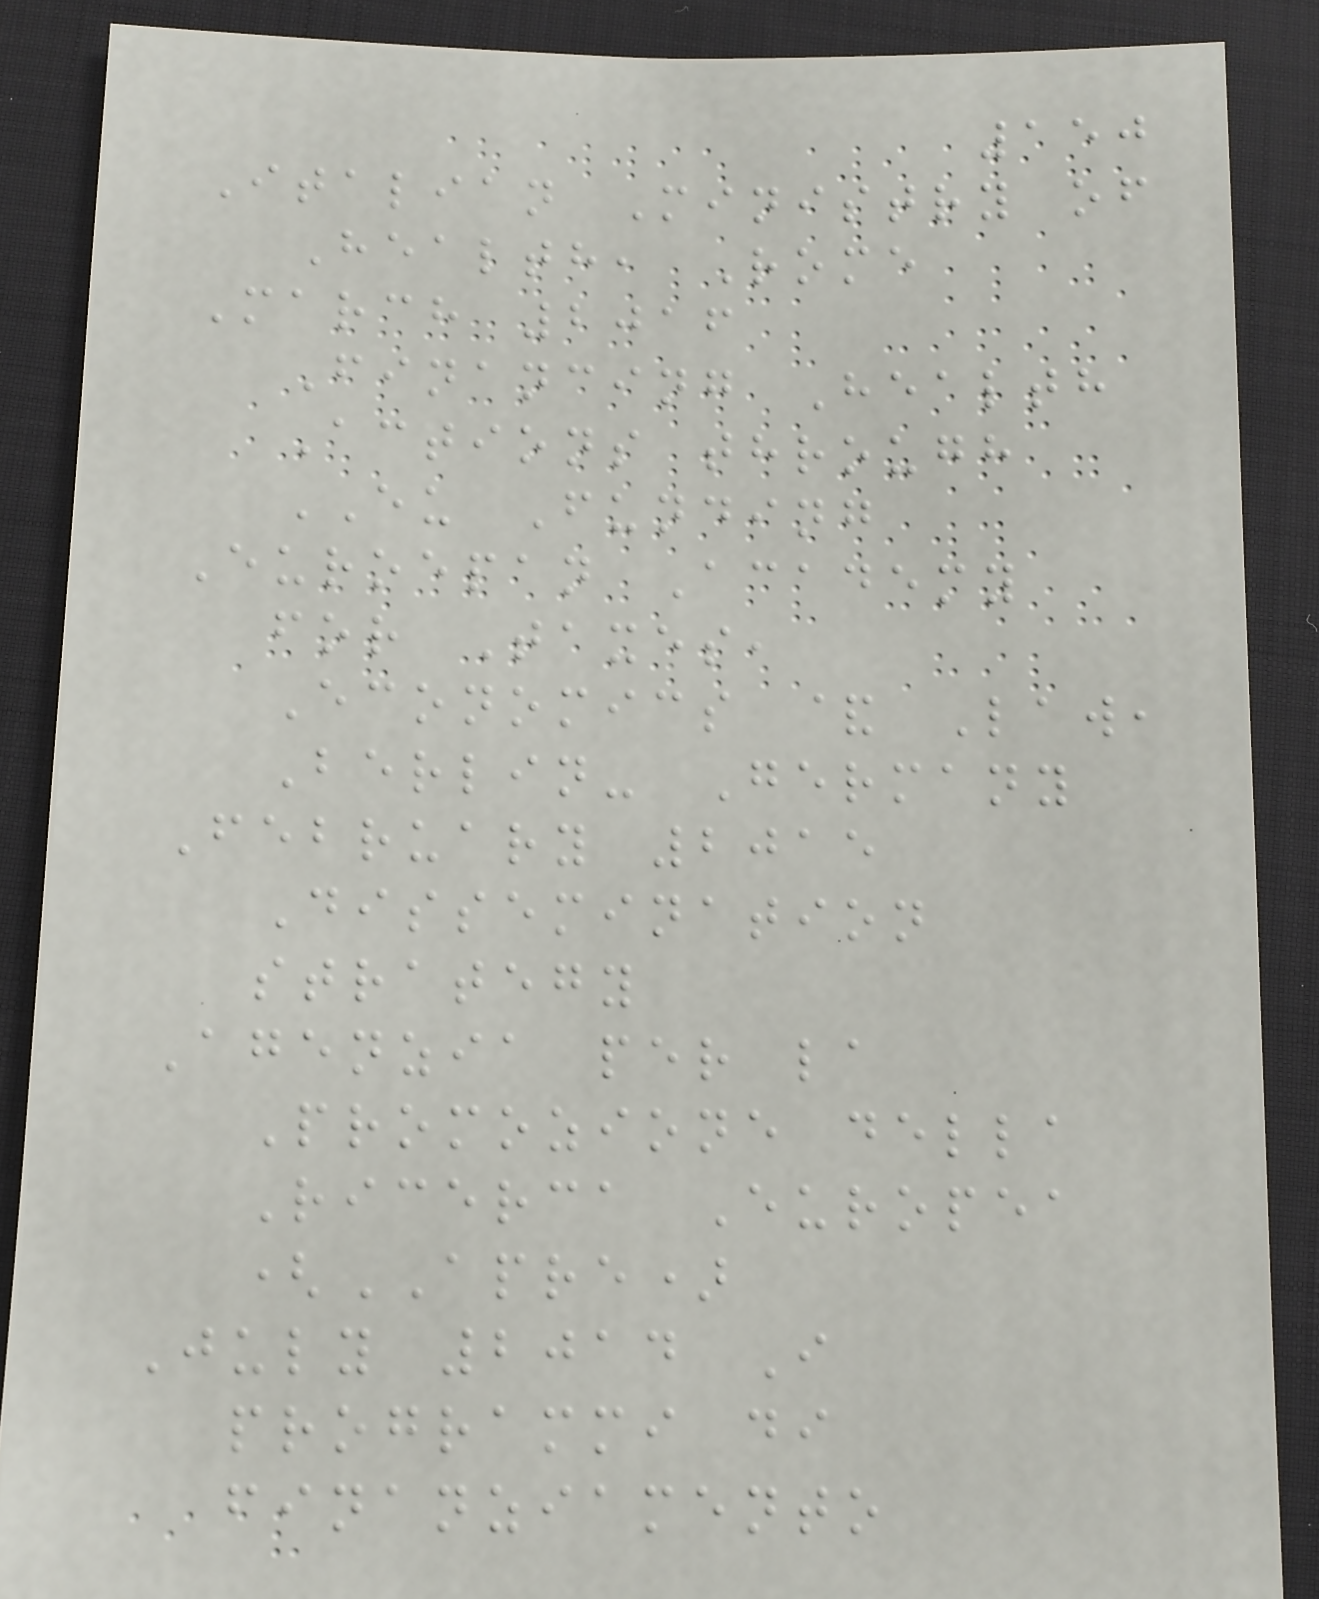150
Italian Ministry of
Health, Rome
March 2016
Financing Health
Actions through
EU Funding
Euroepan Academy
for Taxes,
Economics & Law,
Berlin- Germany
February 2015
Dissemination
strategy
Agenzia per la
Promozione della
Ricerca Europea
(APRE)
July 2014 I
programmi di
finanziamento
